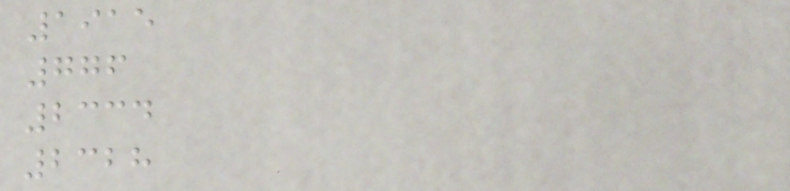1915
776
2334
2328
